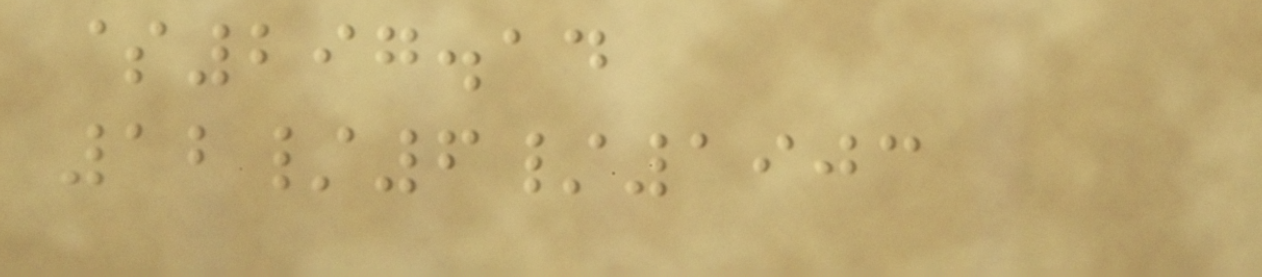$297.14
12/6/1903
